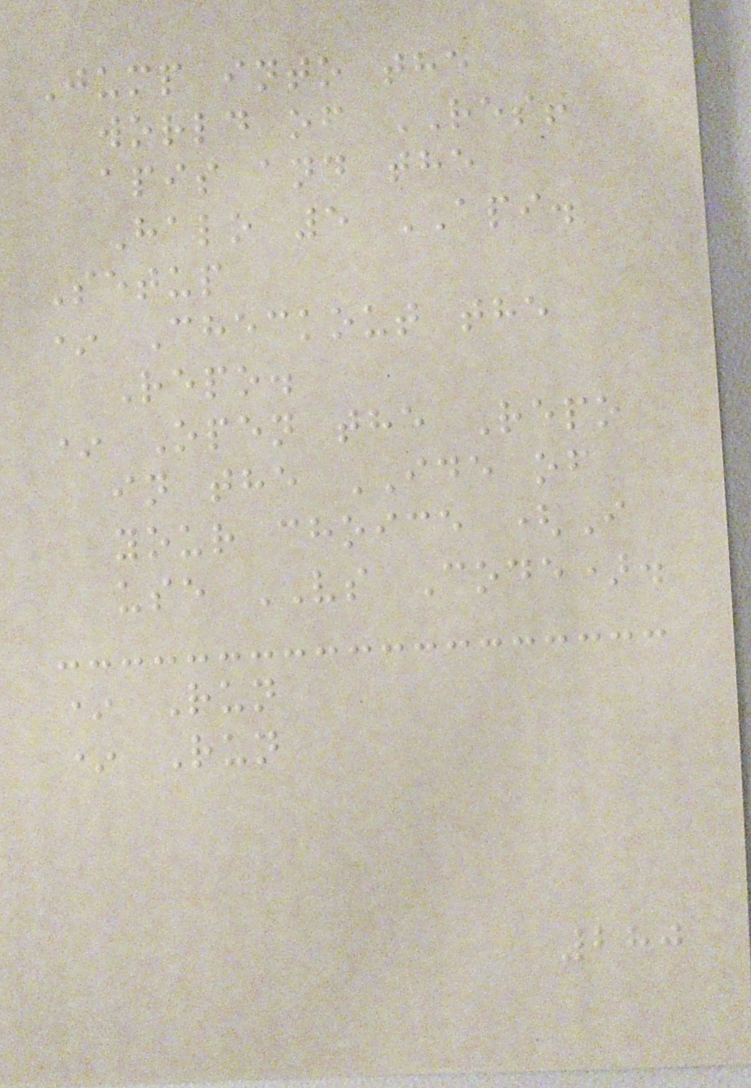Jump into the
world of REST
apis and the
Halo 5 API.
Setup
* Checkout the
Repo.
* Open the Repo
in the IDE of
your choice (I
use VS Code).
* Run
* Run
280
